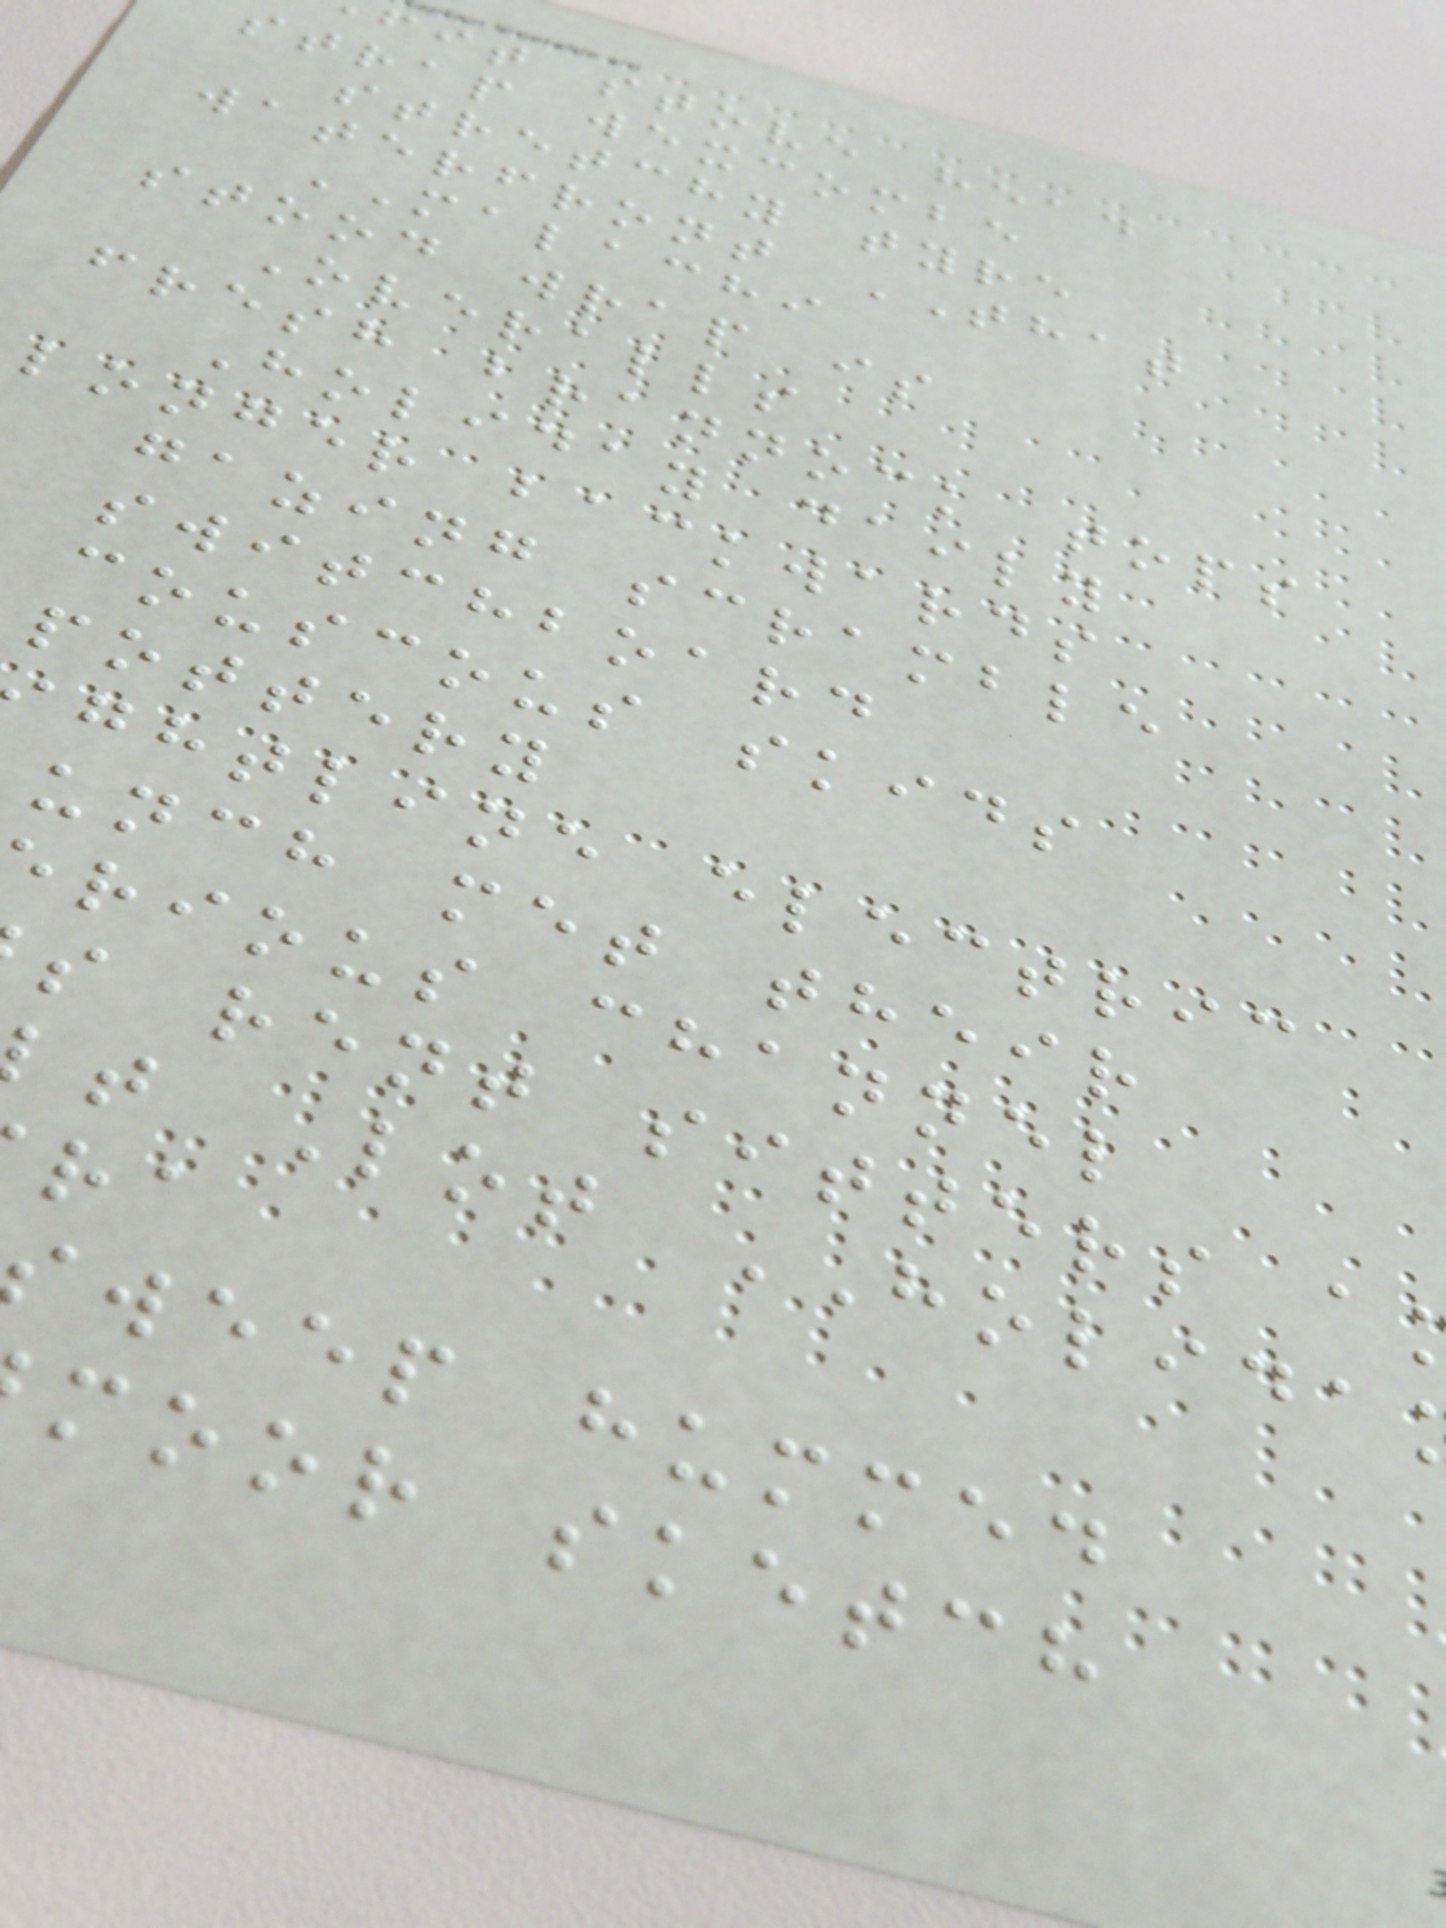fit stove head
strap wexcombe
stretchy tyre
waterfront THAT
MALACHI
stood wrap is
Overalls
fresh brannock tops
Holiday daily
longer backwards
gazing scramble
switchboard
couscous skids
pottery
ghtline electric
unch met their
rious channel
s rent sitters a
t Lot HOLIDA
weep hummed
moor sketch
